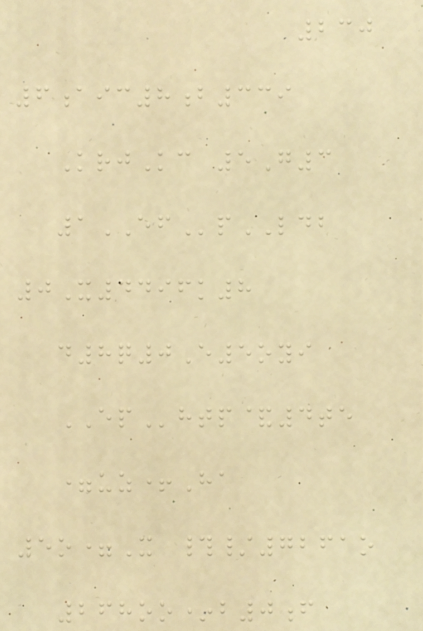230
6aic8b339
KrjKc 5G3
1EFpLDB
0X4496k8
d8q0E5oyi
EPhtp&4te
=uz+Ha
5o=X #/7261o
268oo*b0f
